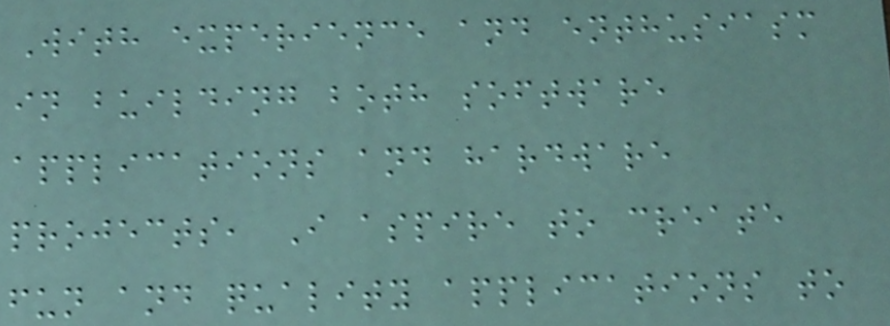With experience and enthusiasm
in building both software
applications and hardware
projects, I aspire to create
fun and quality applications to
